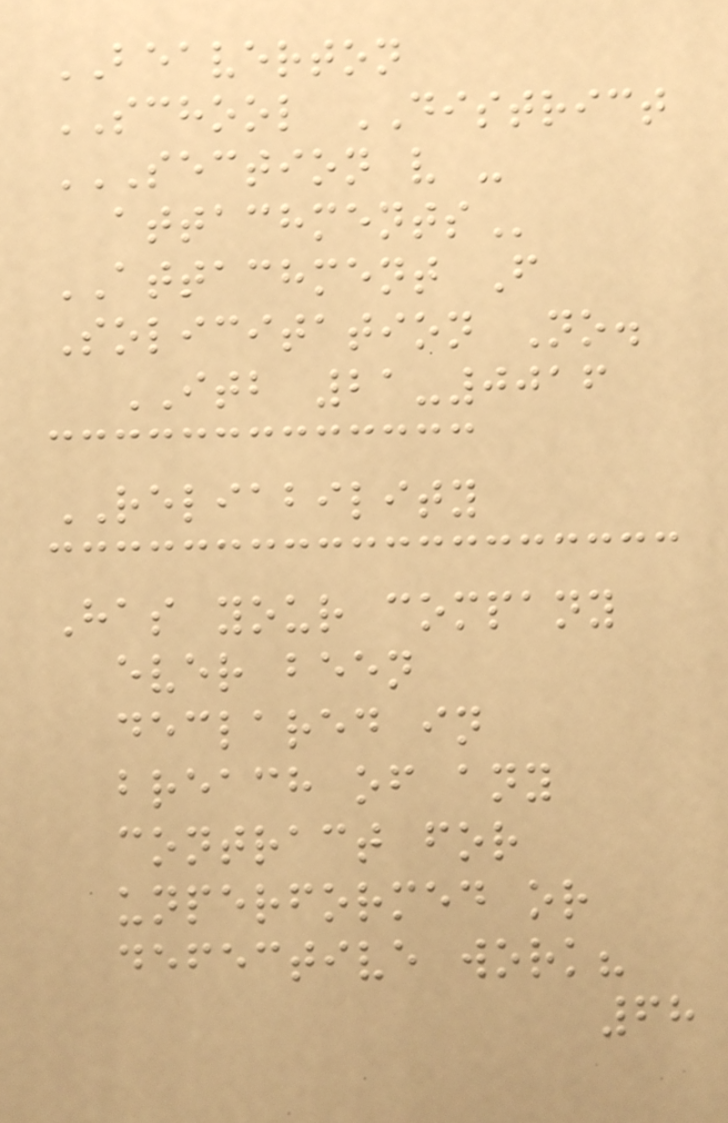BEAVERTON
SCHOOL DISTRICT
SECTION V -
ATTACHMENTS
ATTACHMENT F
Solicitation No.
ITB 21-0016
RELIABILITY
Has your company
ever been
declared in
breach of any
contract for
unperformed or
defective work?
68
